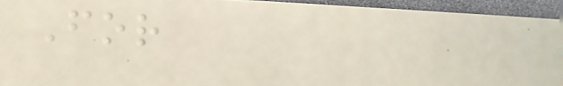For
